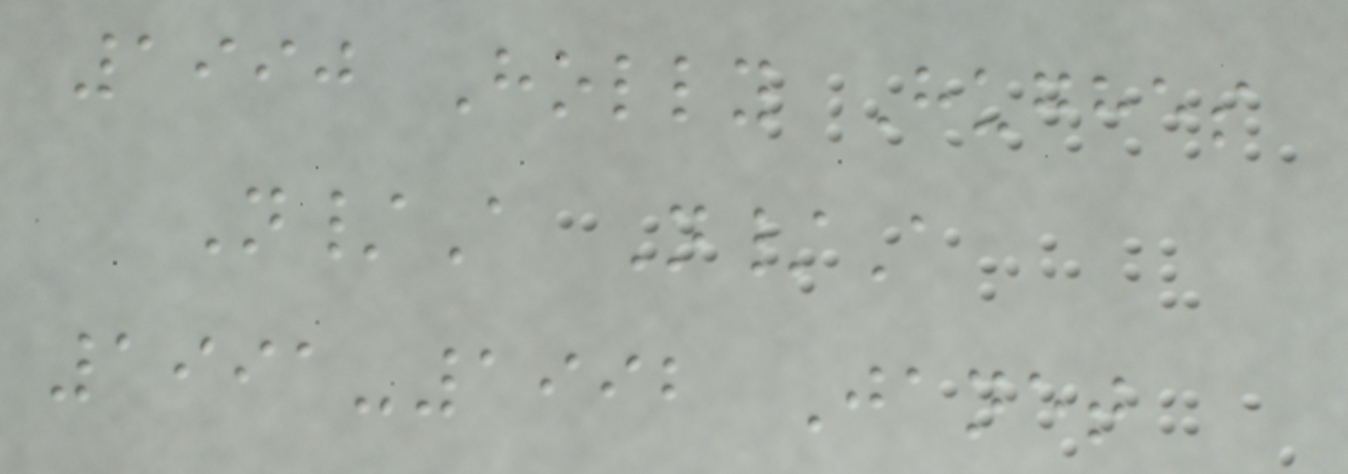1990 Holly Hughes
N/A N/A
1991-1992 Janet
